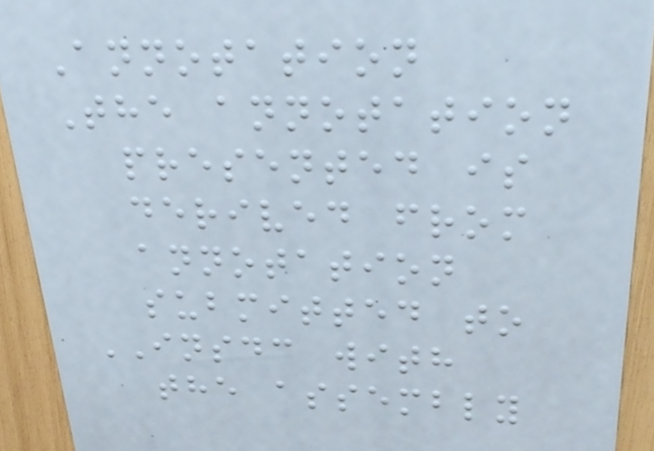Annotation
The annotation
presented is
derived from
annotation
submitted to
INSDC with
the assembly
